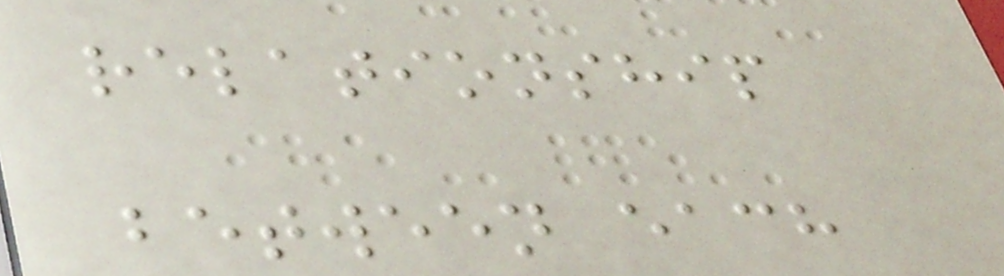relationship
between each
